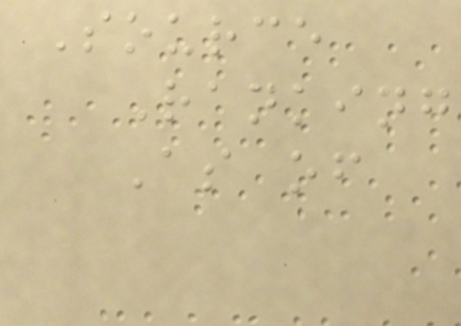Source
Ranking
As of
